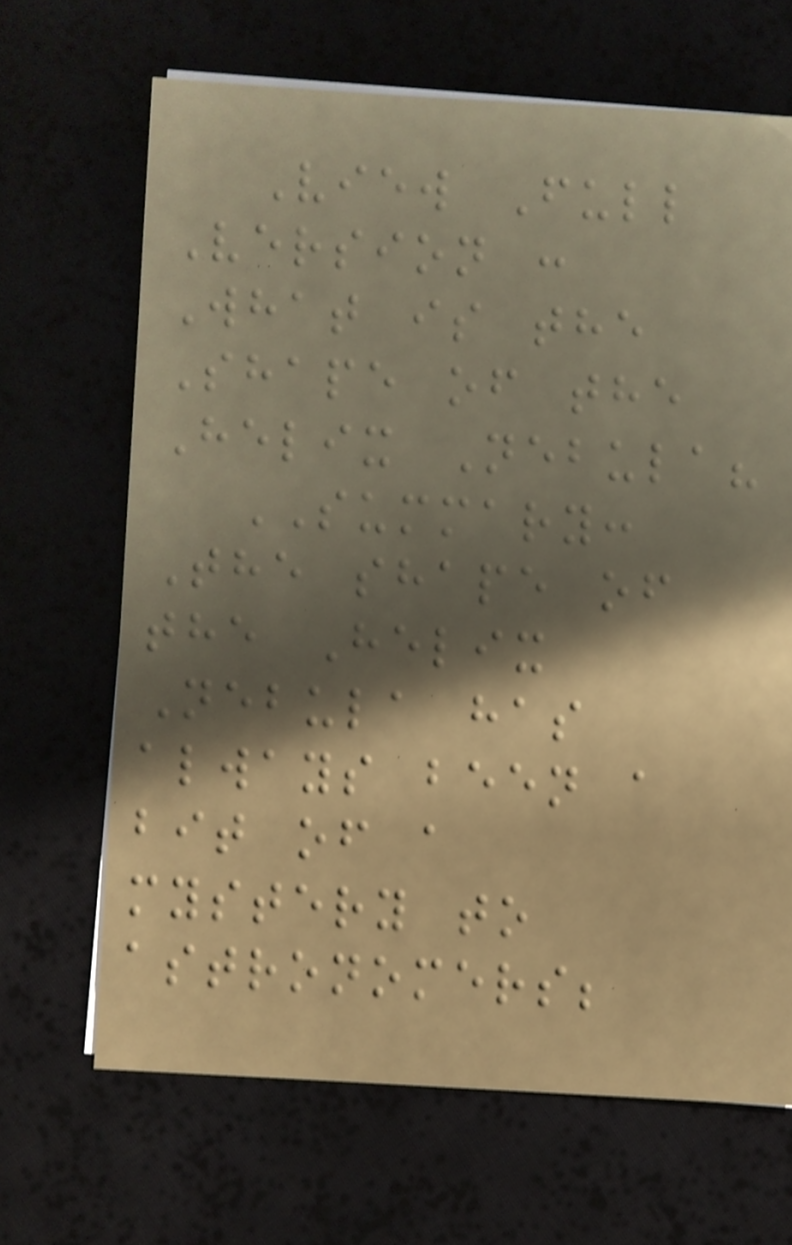View Full
Version :
What is the
Shape of the
Helix Nebula?
SUMMARY:
The shape of
the Helix
Nebula has
always been a
bit of a
mystery to
astronomers;
